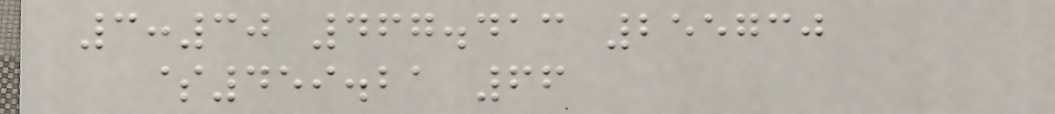3:30 467.413 255730
$459.21 66
